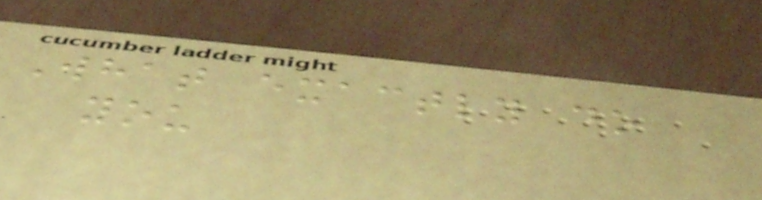What exactly do
you
